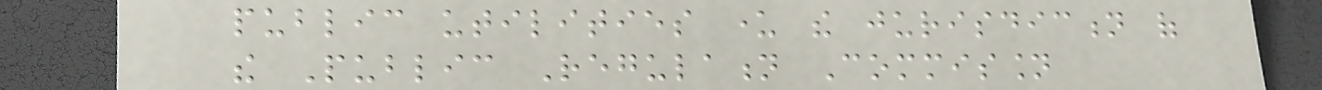public utilities under the jurisdiction of
the Public Regulation Commission
